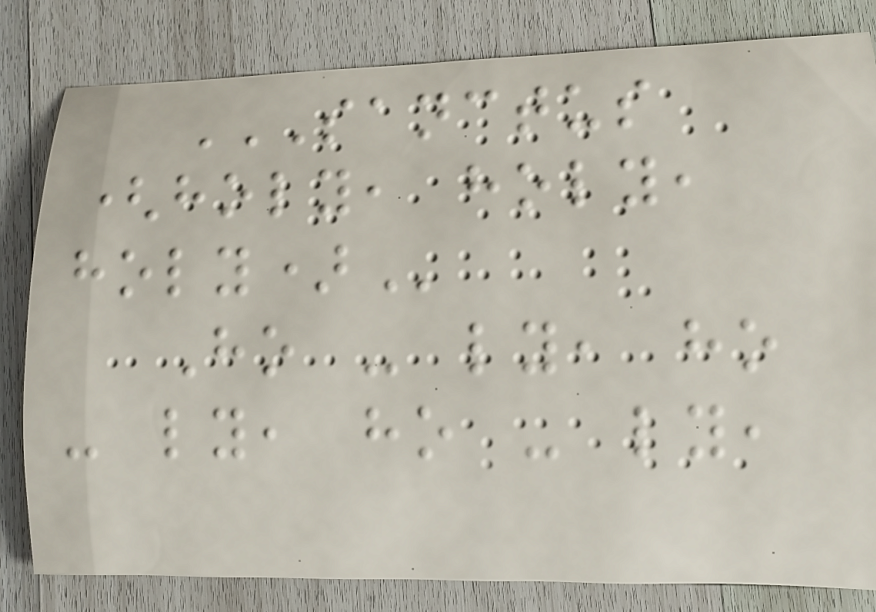SANCTUS
(HOLY, HOLY,
HOLY)
Ho - ly, ho
- ly, ho - ly,
